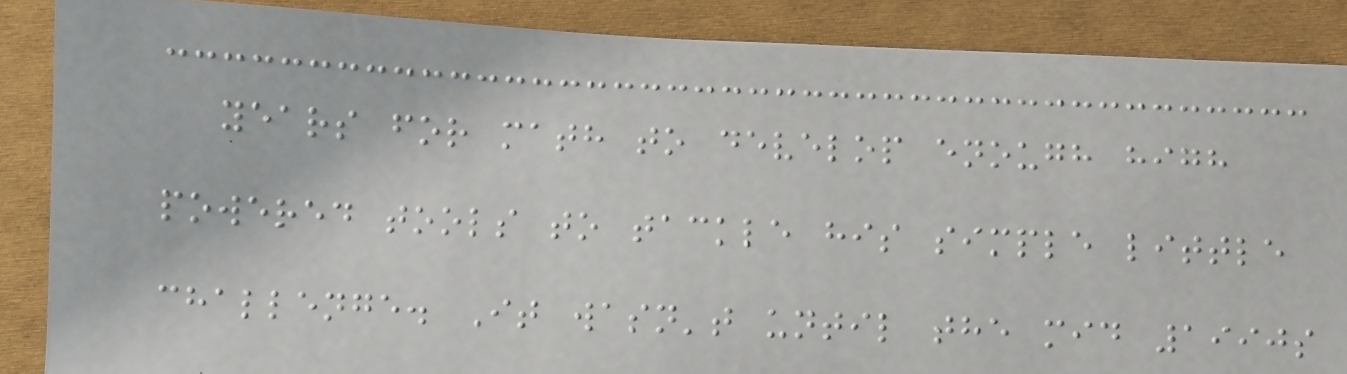years for math to develop enough high
powered tools to tackle his simple little
challenge. It wasn't until the mid 1990s
